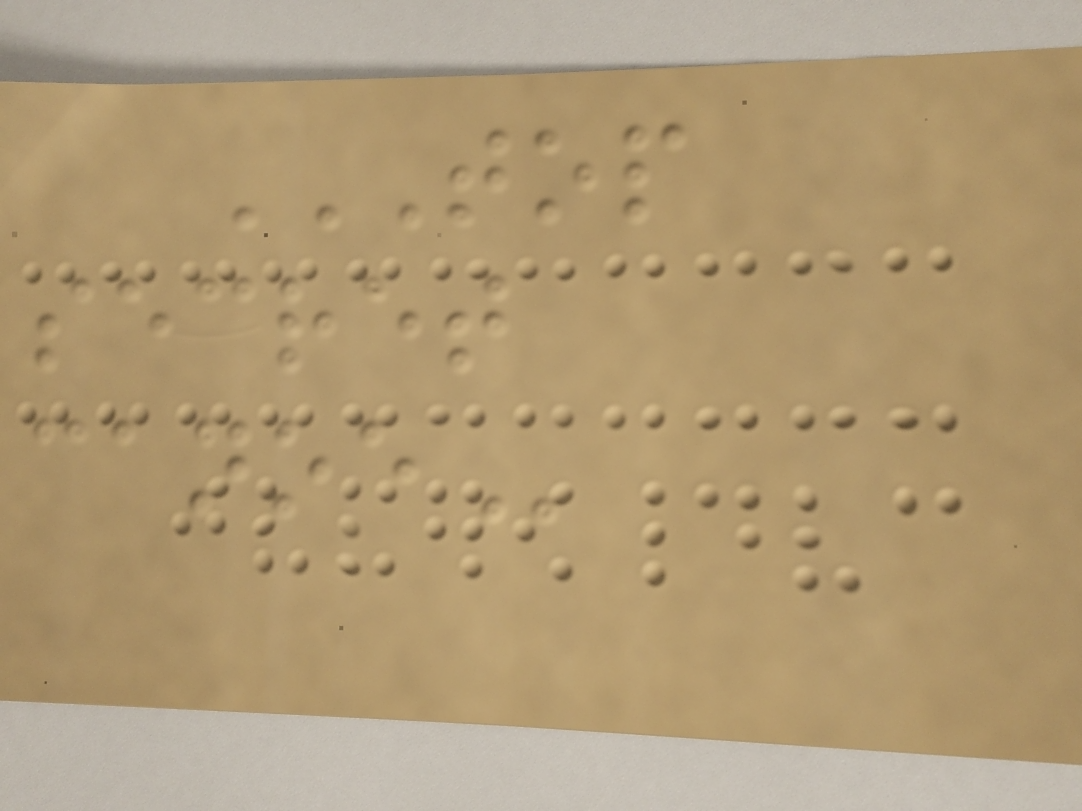TOP
SECRET
CANOE
